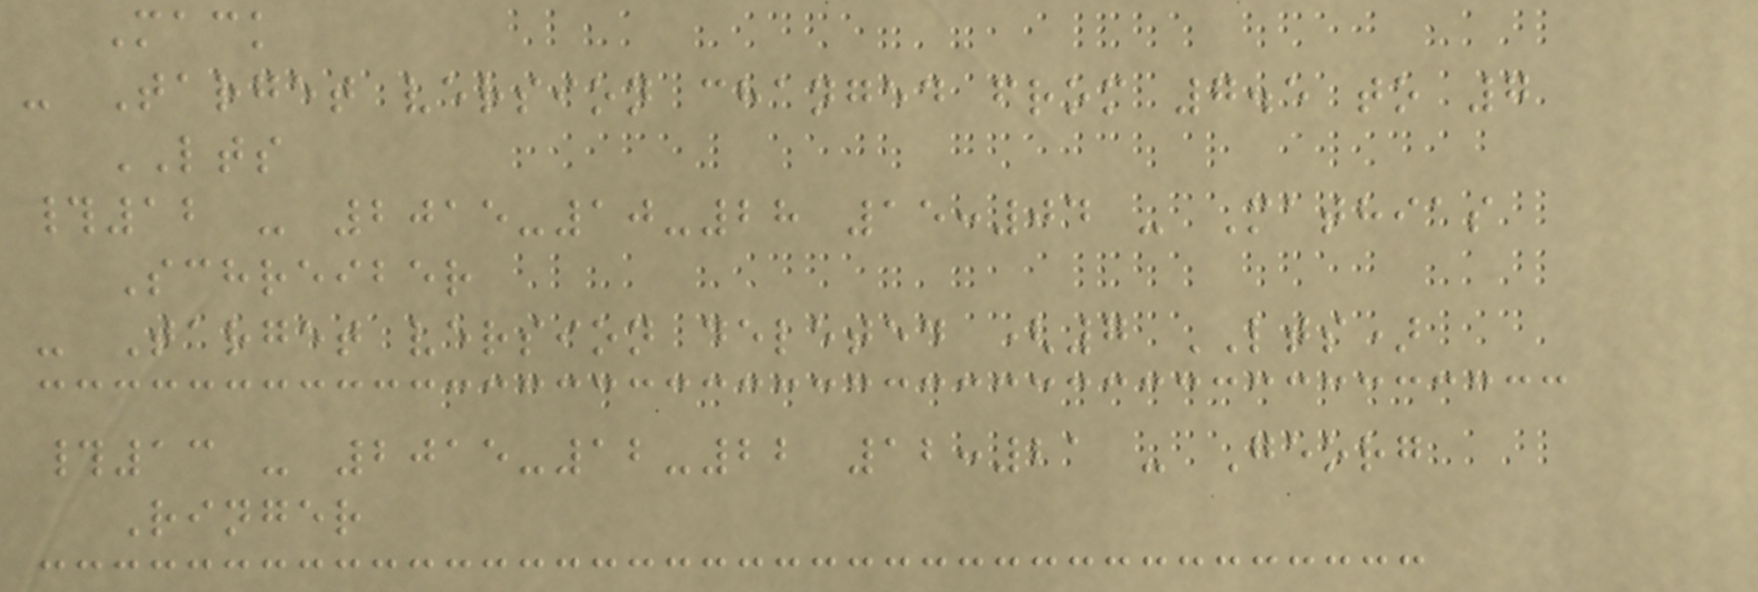Mack
- Target version changed from 7.5 to 7
LTS
#12 - 2015-10-28 15:04 - Mathias
Schreiber
- Target version deleted (7 LTS)
#13 - 2015-12-22 12:21 - Georg
Ringer
